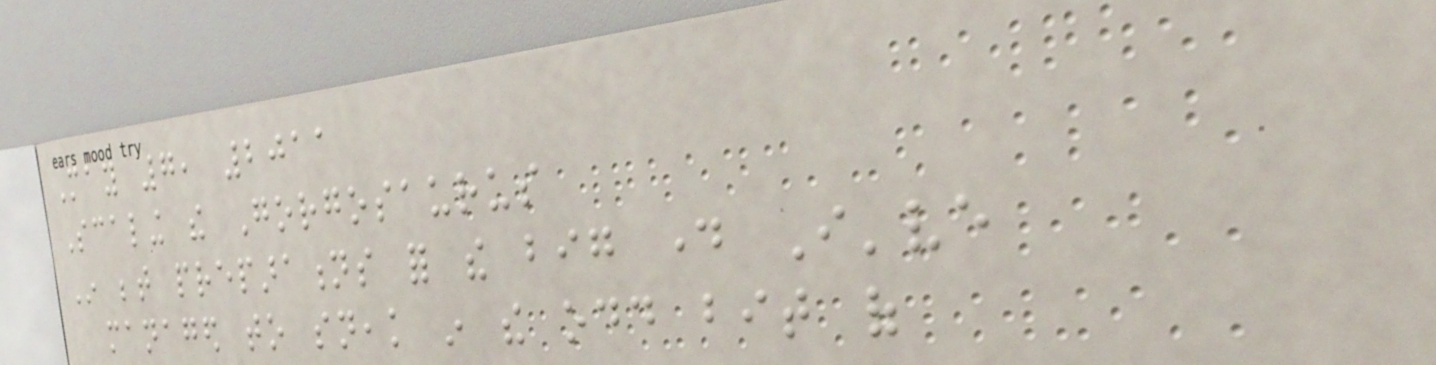May 7, 2011
Scaling the Gorgosaurus
In between preparations for the big day I've
managed to sneak in the odd bit of
